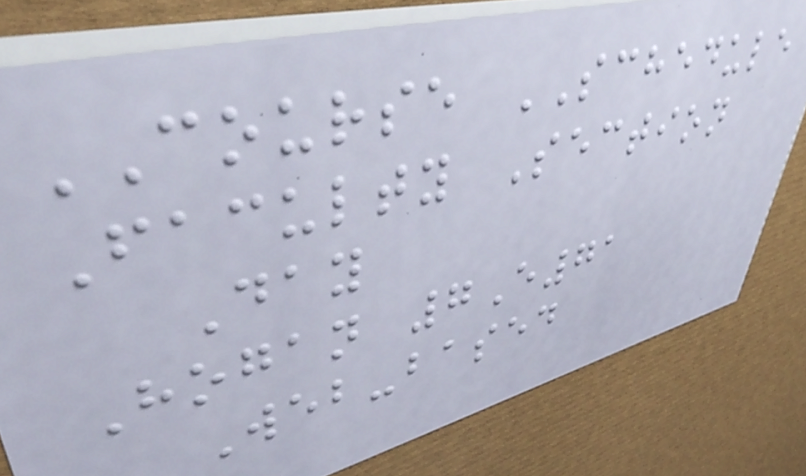COURSE SCHEDULE
Faculty Section
Day
Hogan 7E71
Web-based
